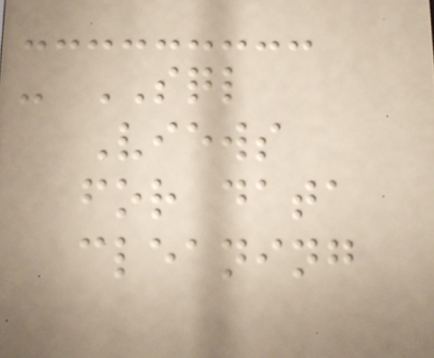- SQL
Views
for data
cleaning
